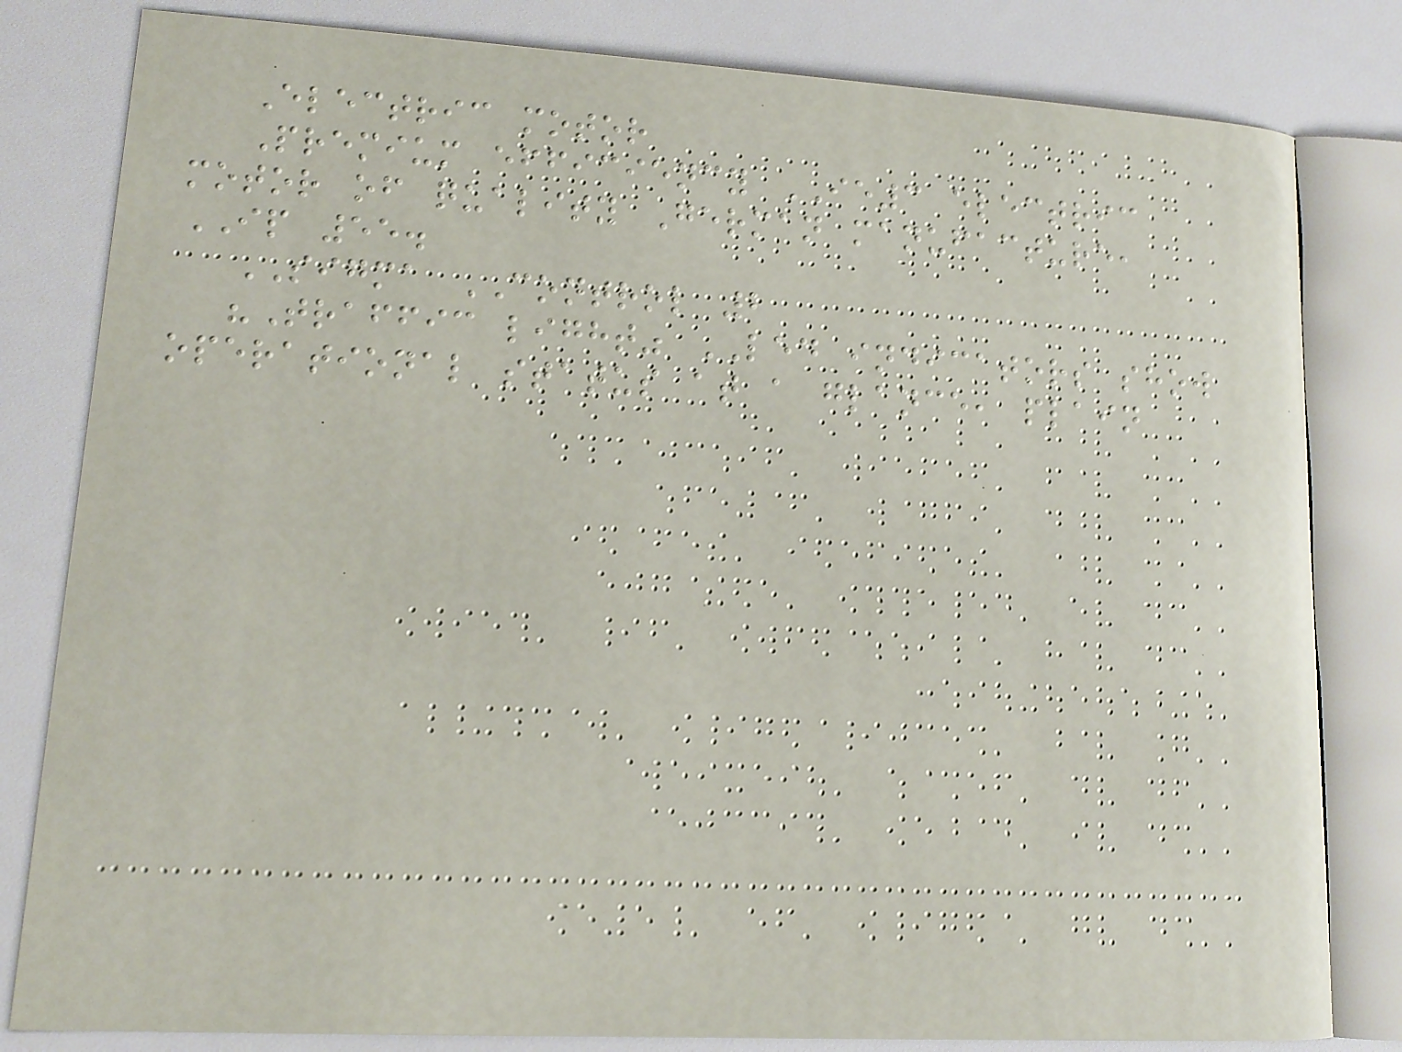Electric motor
Premium efficiency IE3 electric
motor of quality German manufacture,
IP 55.
SIGMA CONTROL 2
"Traffic light" LED indicators show
operational status at a glance, plain
